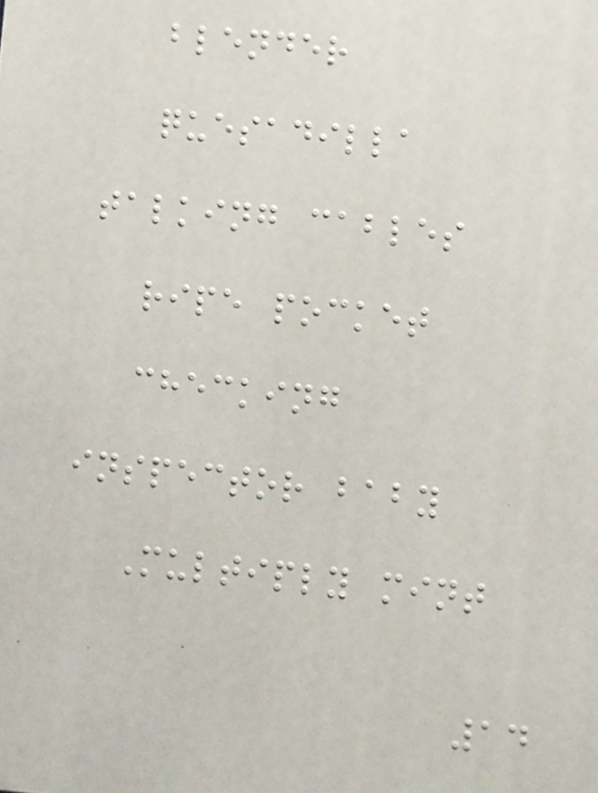blender
quesadilla
talking cables
ripe pocket
checking
inspector baby
Multiply mint
14
